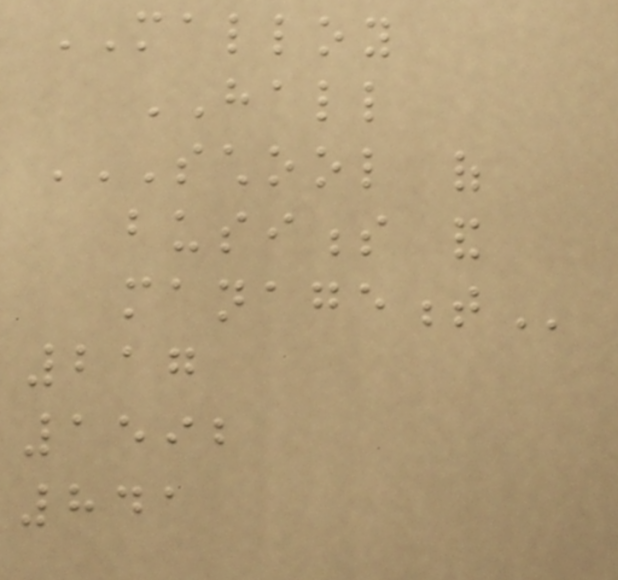MALLOY
HALL
SCHOOL OF
BUSINESS AND
MANAGEMENT
217
1592
841
